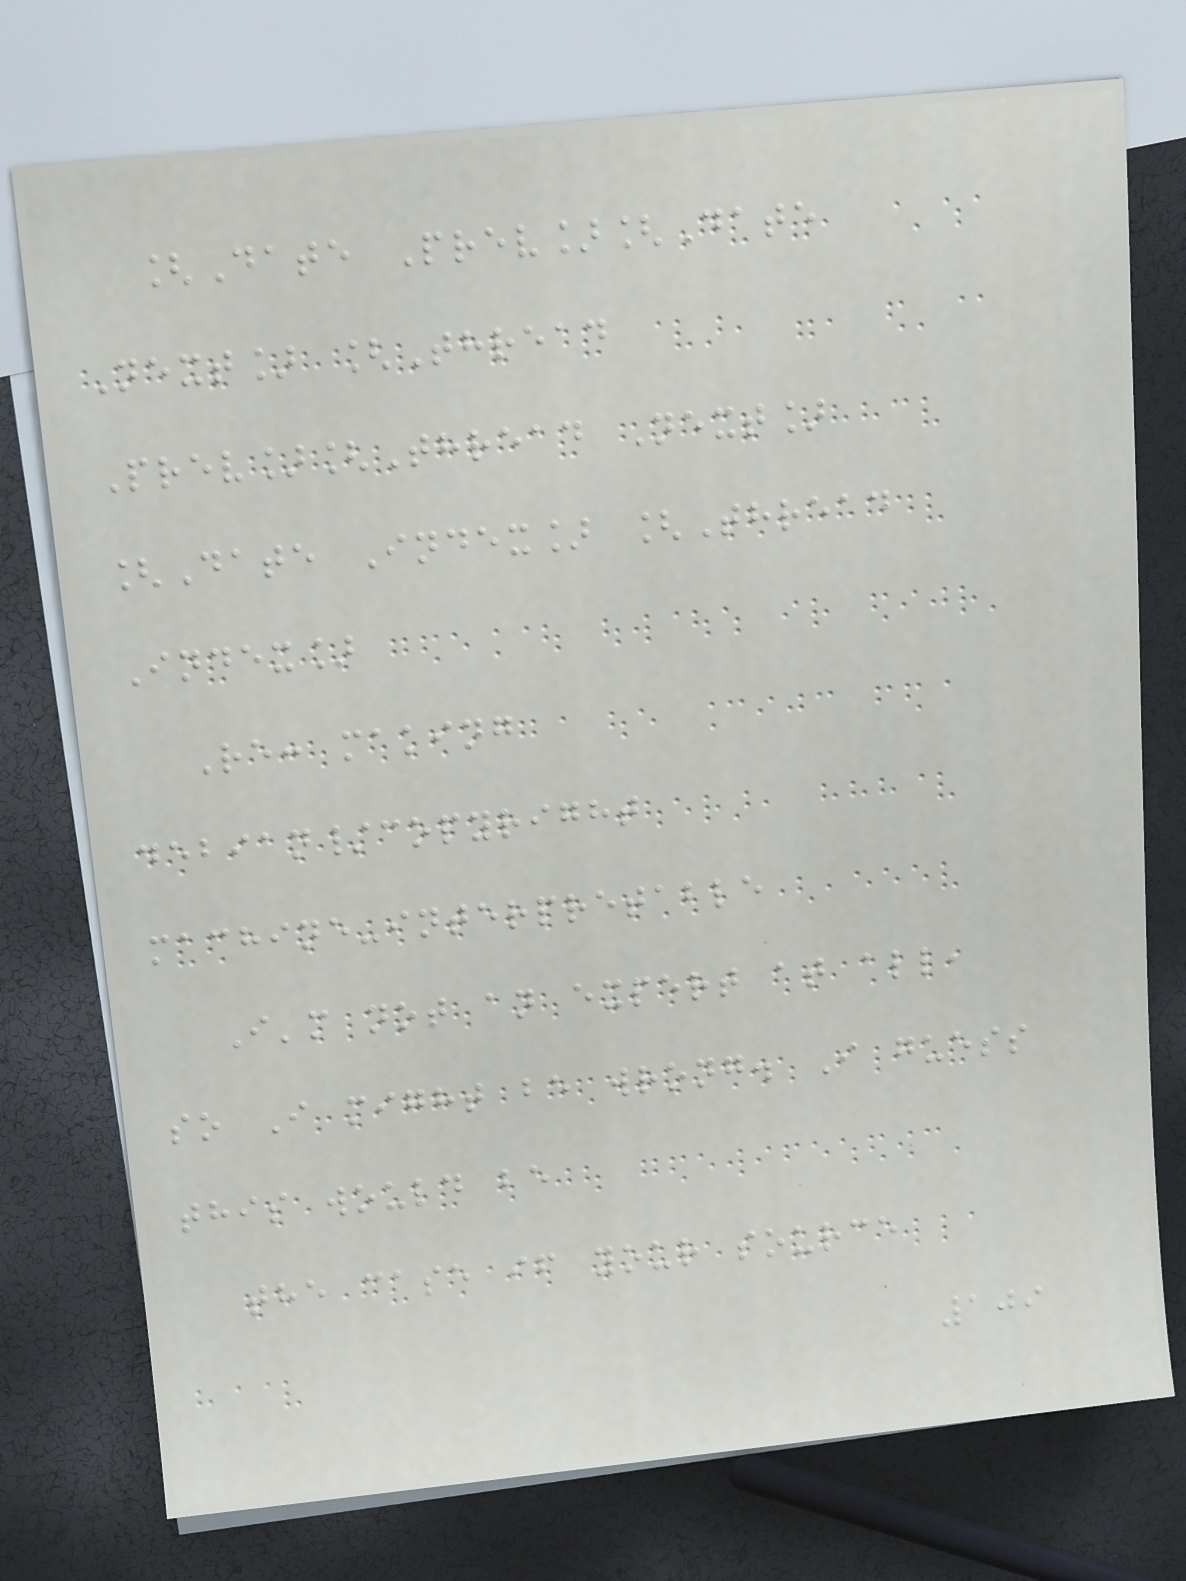[Date Prev][Date
Next] [Thread
Prev][Thread Next]
[Date Index] [Thread
Index]
Re: making
debian/copyright
machine-interpretable
I'm not an expert at all,
so I might be wrong. I guess
this would be
the case if your source
109
